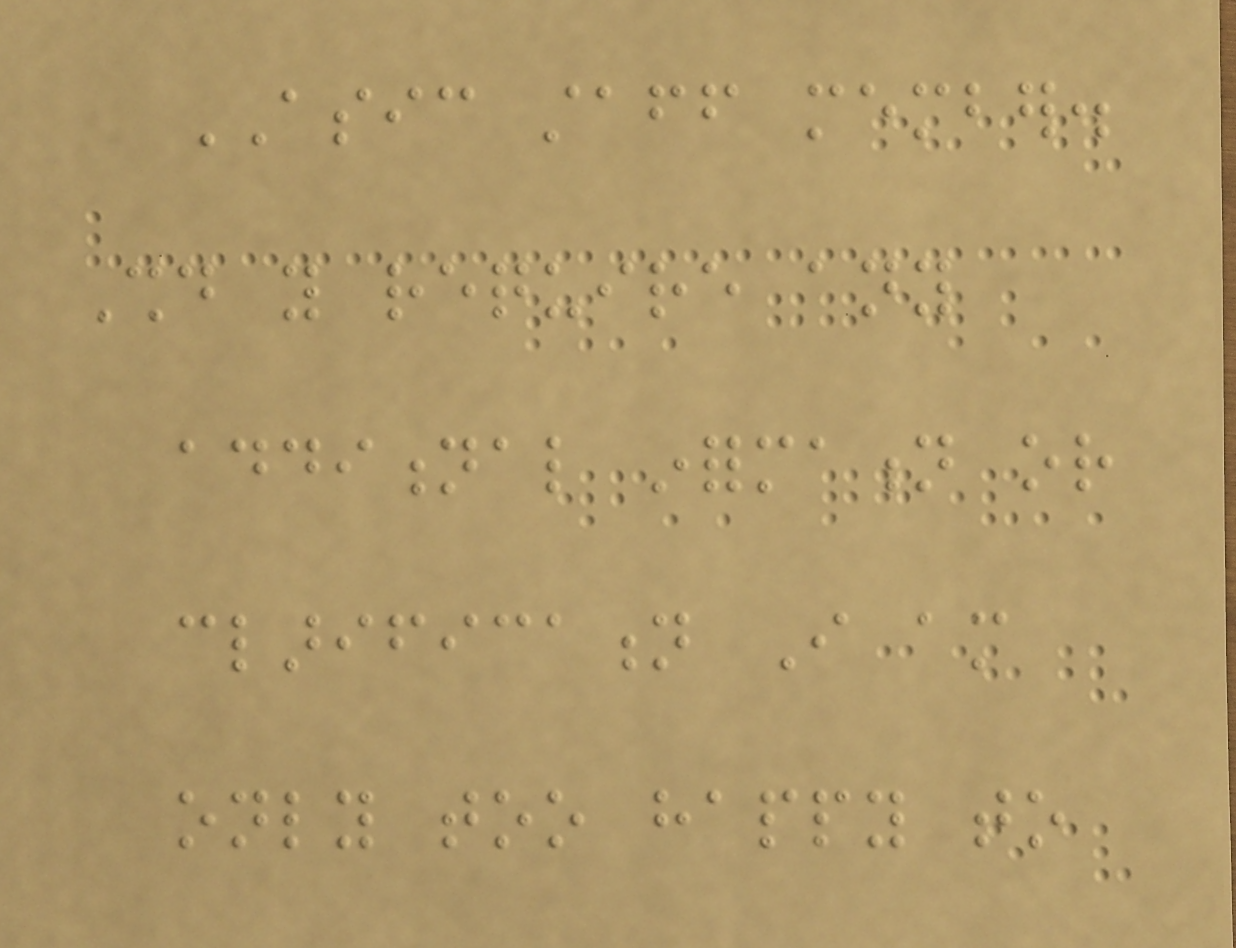ASIC staff member.
Should you require any
additional information or
clarification I am
only too happy to
